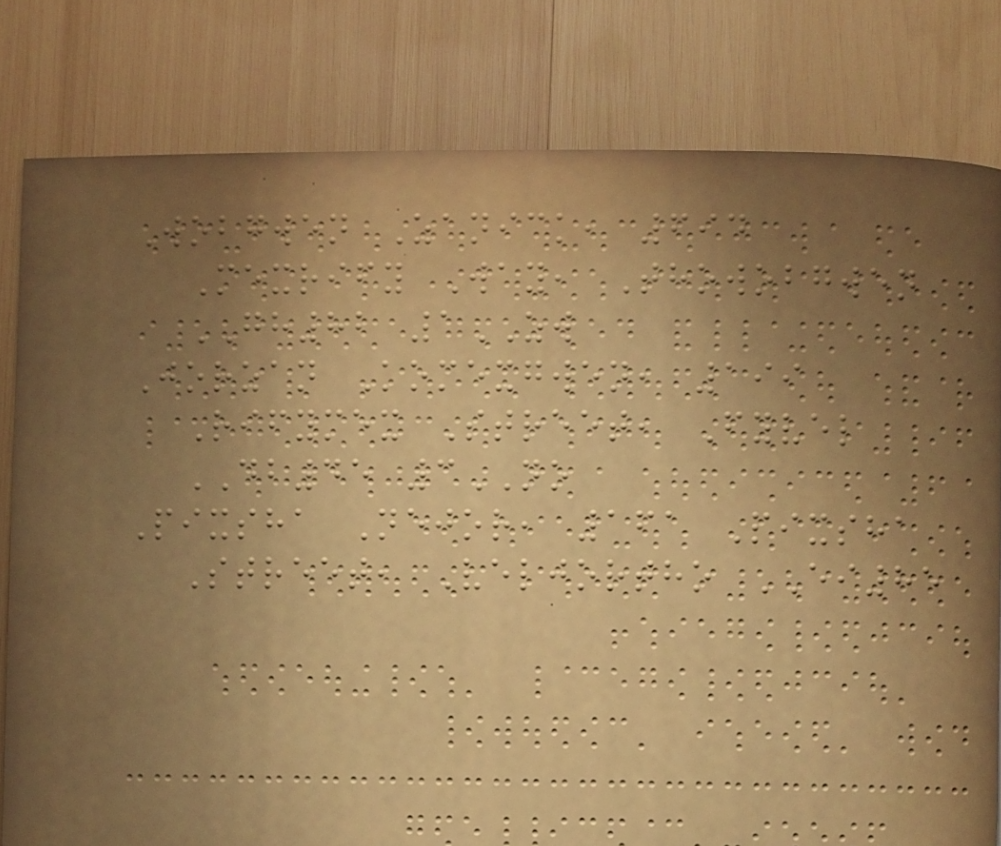Wobgwen Zanick, 694
Mexrify Way, Thowobgwen
GH82 1ZW
Jorzan Komexgwen, 199
Rifymex Street, Fyvel
DB45 3NO
Pixsha Nejor, 161 Pixsha
Street, Veljortho EI85
